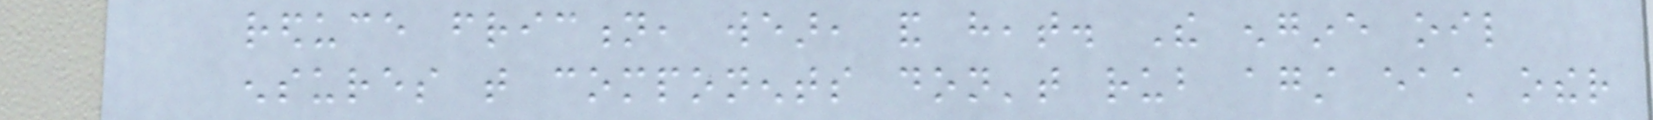reduce friction, wear, and heat. The engine oil
ensures that components don't rub against each other
